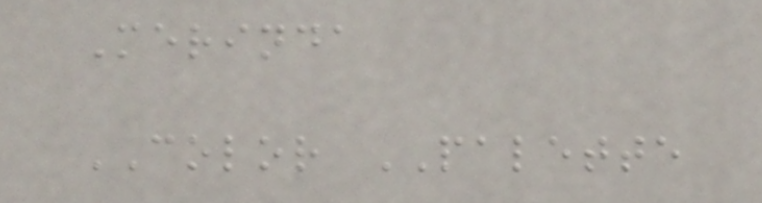Merinda
COLOR PALETTE
